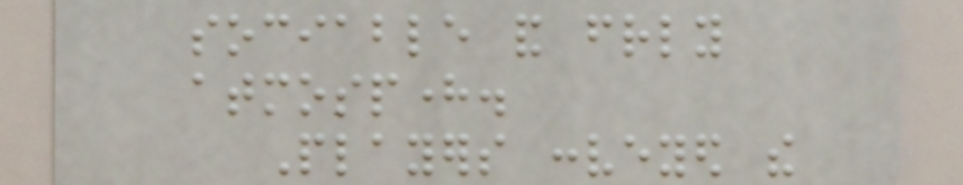sociable and friendly
atmosphere.
Players conveyed the
